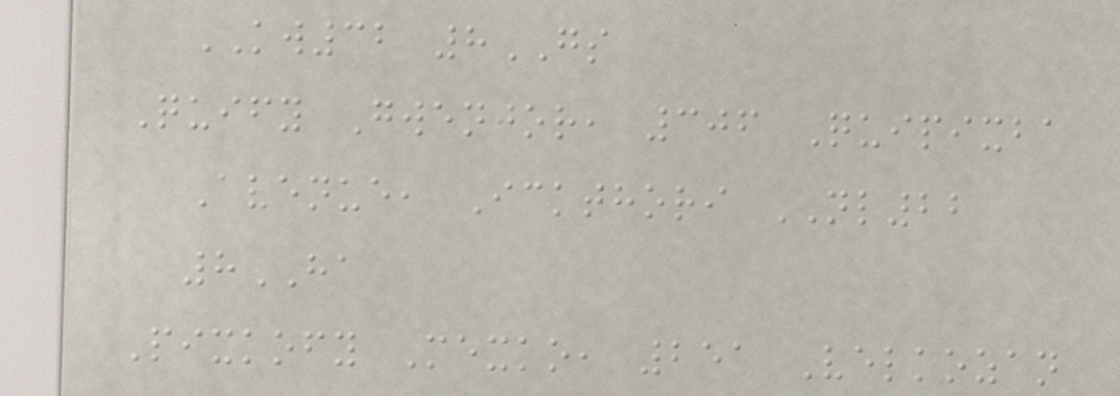KW32 8GS
Quify Gwenjor, 306 Quipixba
Avenue, Ickthori NL22
8HA
Pixkofy Mexko, 251 Velkozan
